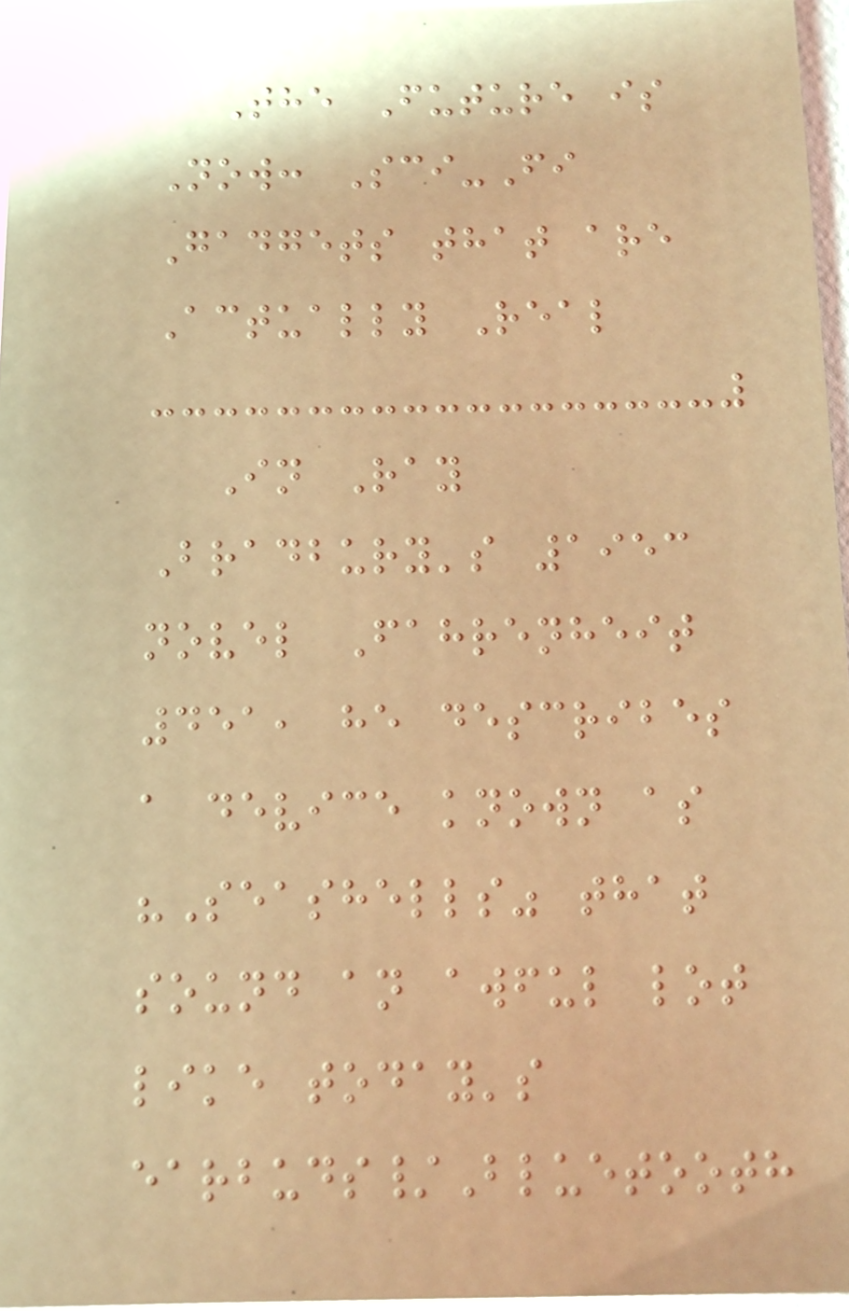The Future is
Now: Sci-Fi
Gadgets that are
Actually Real
In Ray
Bradbury's 1953
novel Fahrenheit
451, he describes
a device known as
"Seashells" that
sound an awful lot
like today's
earbuds/Bluetooth
